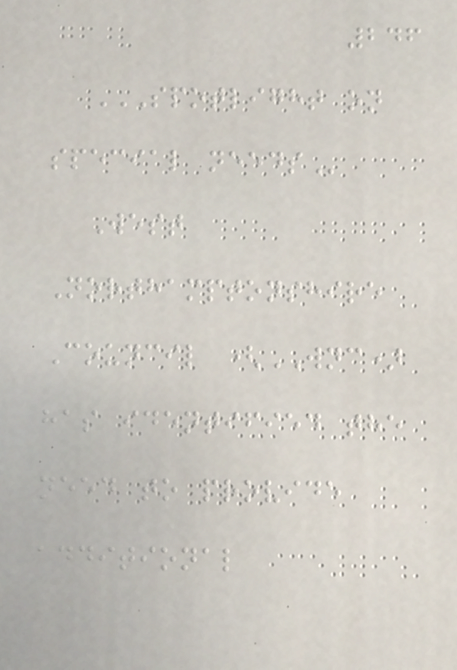246
SPOTLIGHT ON
SPECIAL NEEDS
West
Northamptonshire
Council (WNC)
has identified the
need to provide
additional
